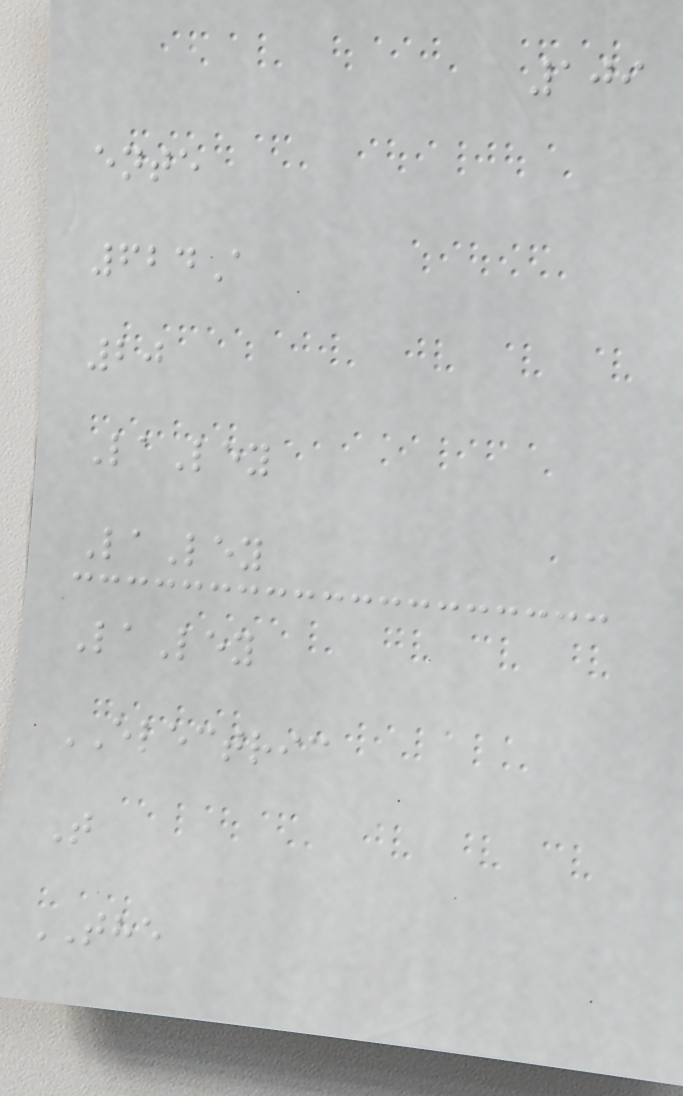109
ente
624A
20
LaLey
LaLey
LaLey
ELECTRIC
T
THE
